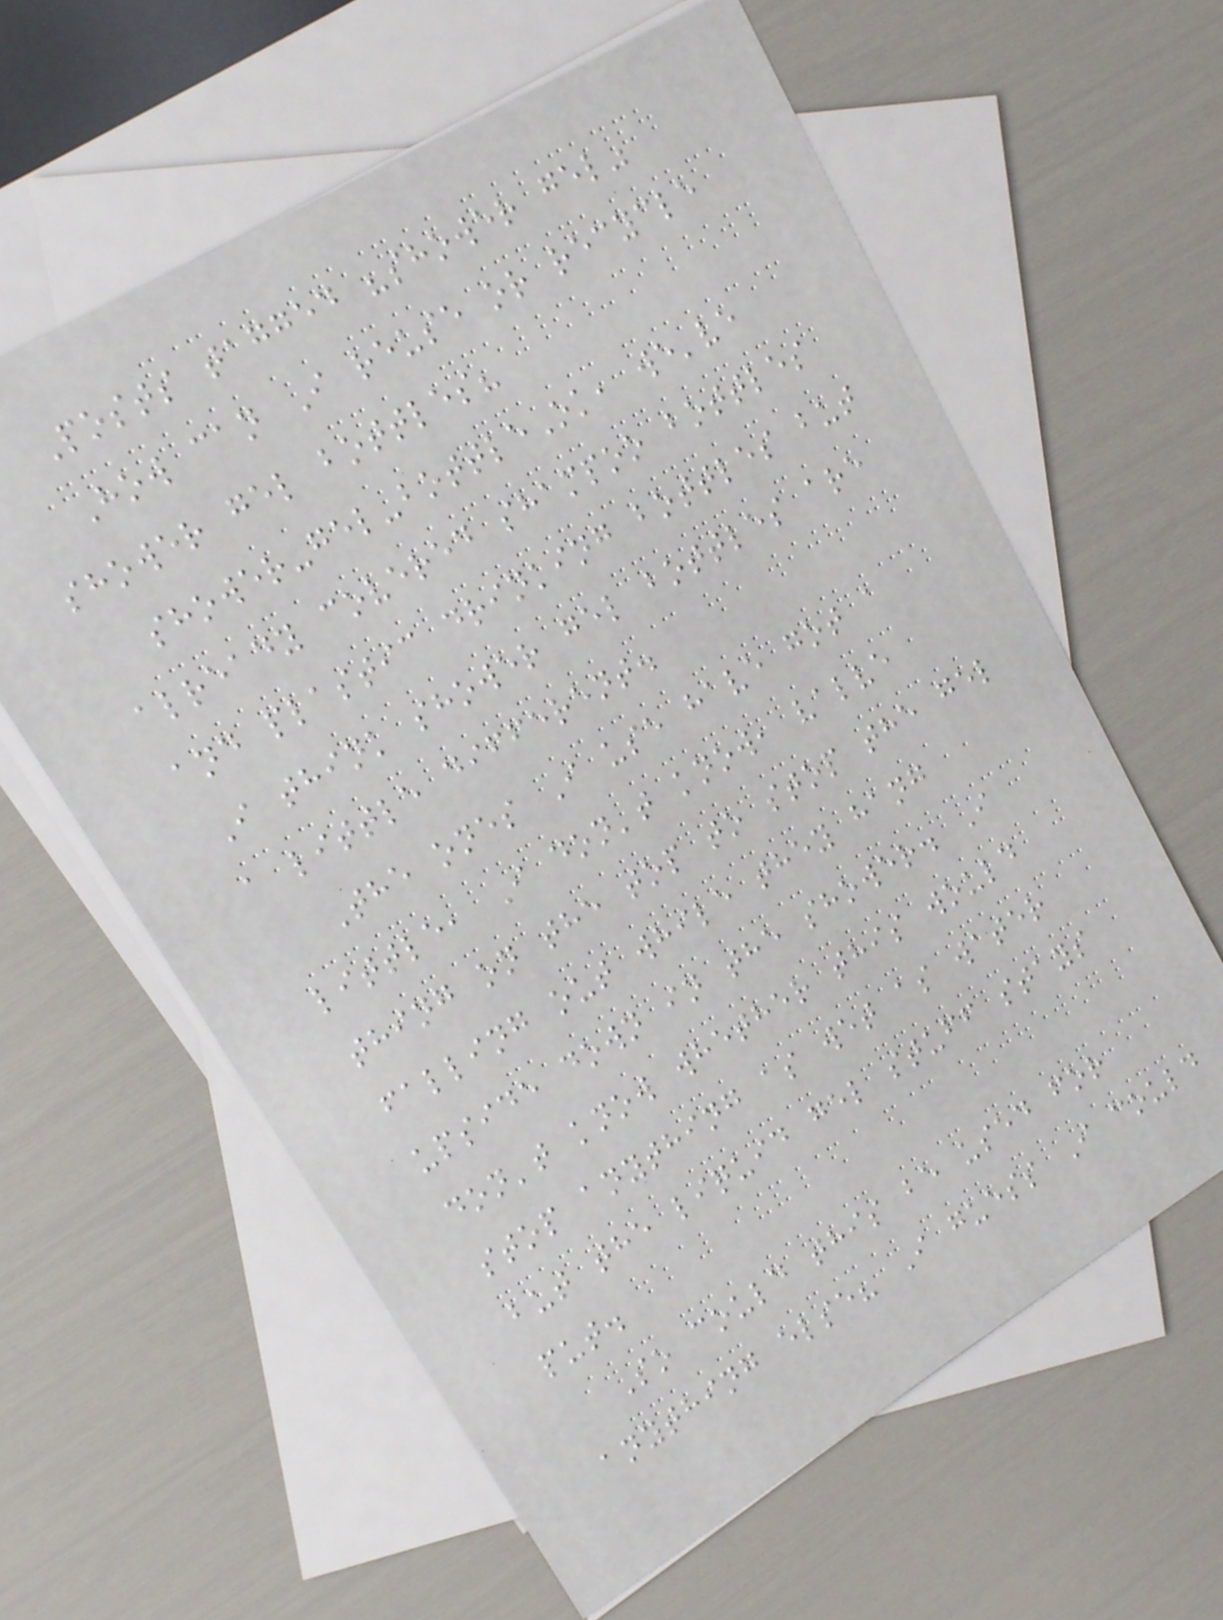Posts tagged "shower gel"
How can I reuse or recycle
shower gel bottles?
shower-gel-bottleOk, we've
already covered shampoo bottles
and plastic drinking bottles but
I think shower gel bottles are
a little different.
The ones I use have got a
little, I don't know, valve
thing on the top to stop the gel
falling out while they hang
upside down in the shower. I
don't know whether this would
stop anything as wet as water
but the liquid gel stuff stays
put.
So could this be used for
anything else? I guess I could
